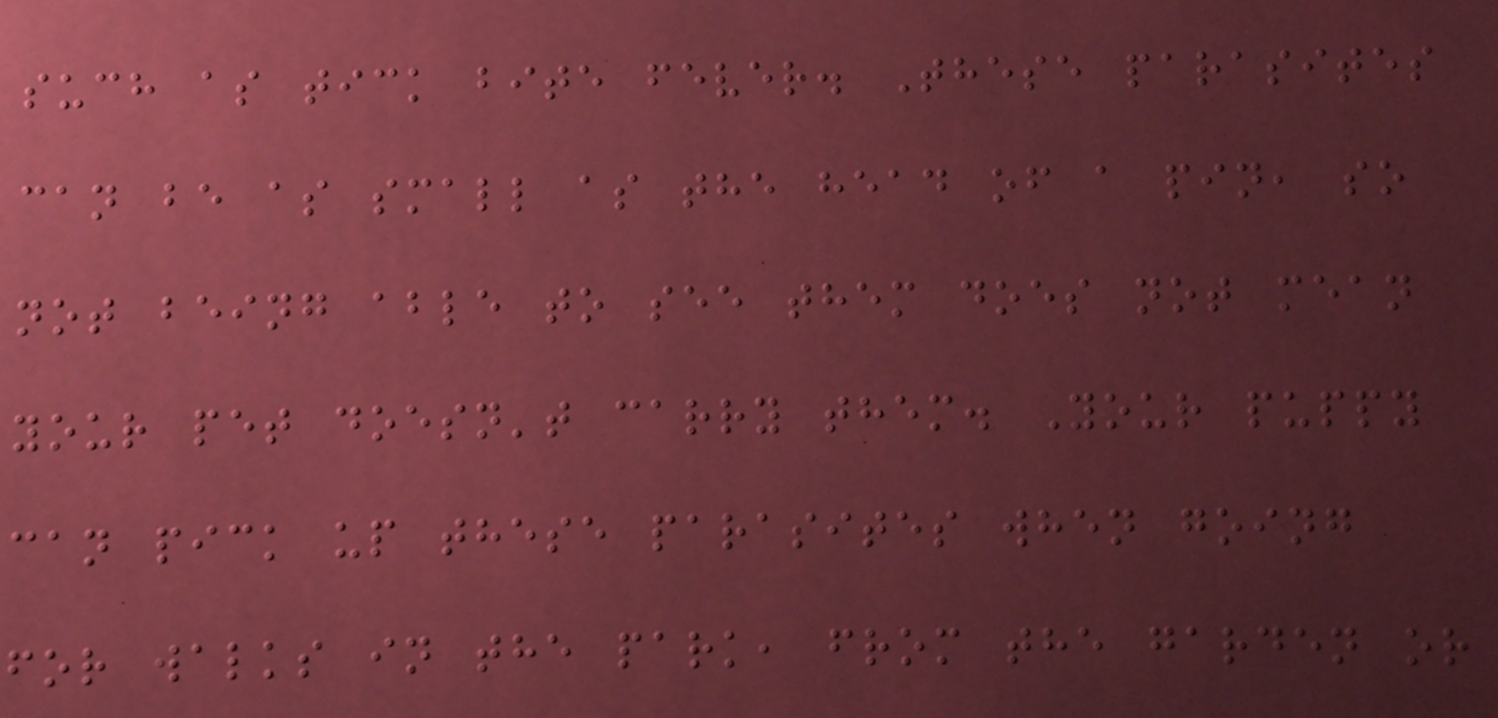such as tick bite fever. These parasites
can be as small as the head of a pin, so
not being able to see them does not mean
your pet doesn't carry them. Your puppy
can pick up these parasites when going
for walks in the park, from the garden or
